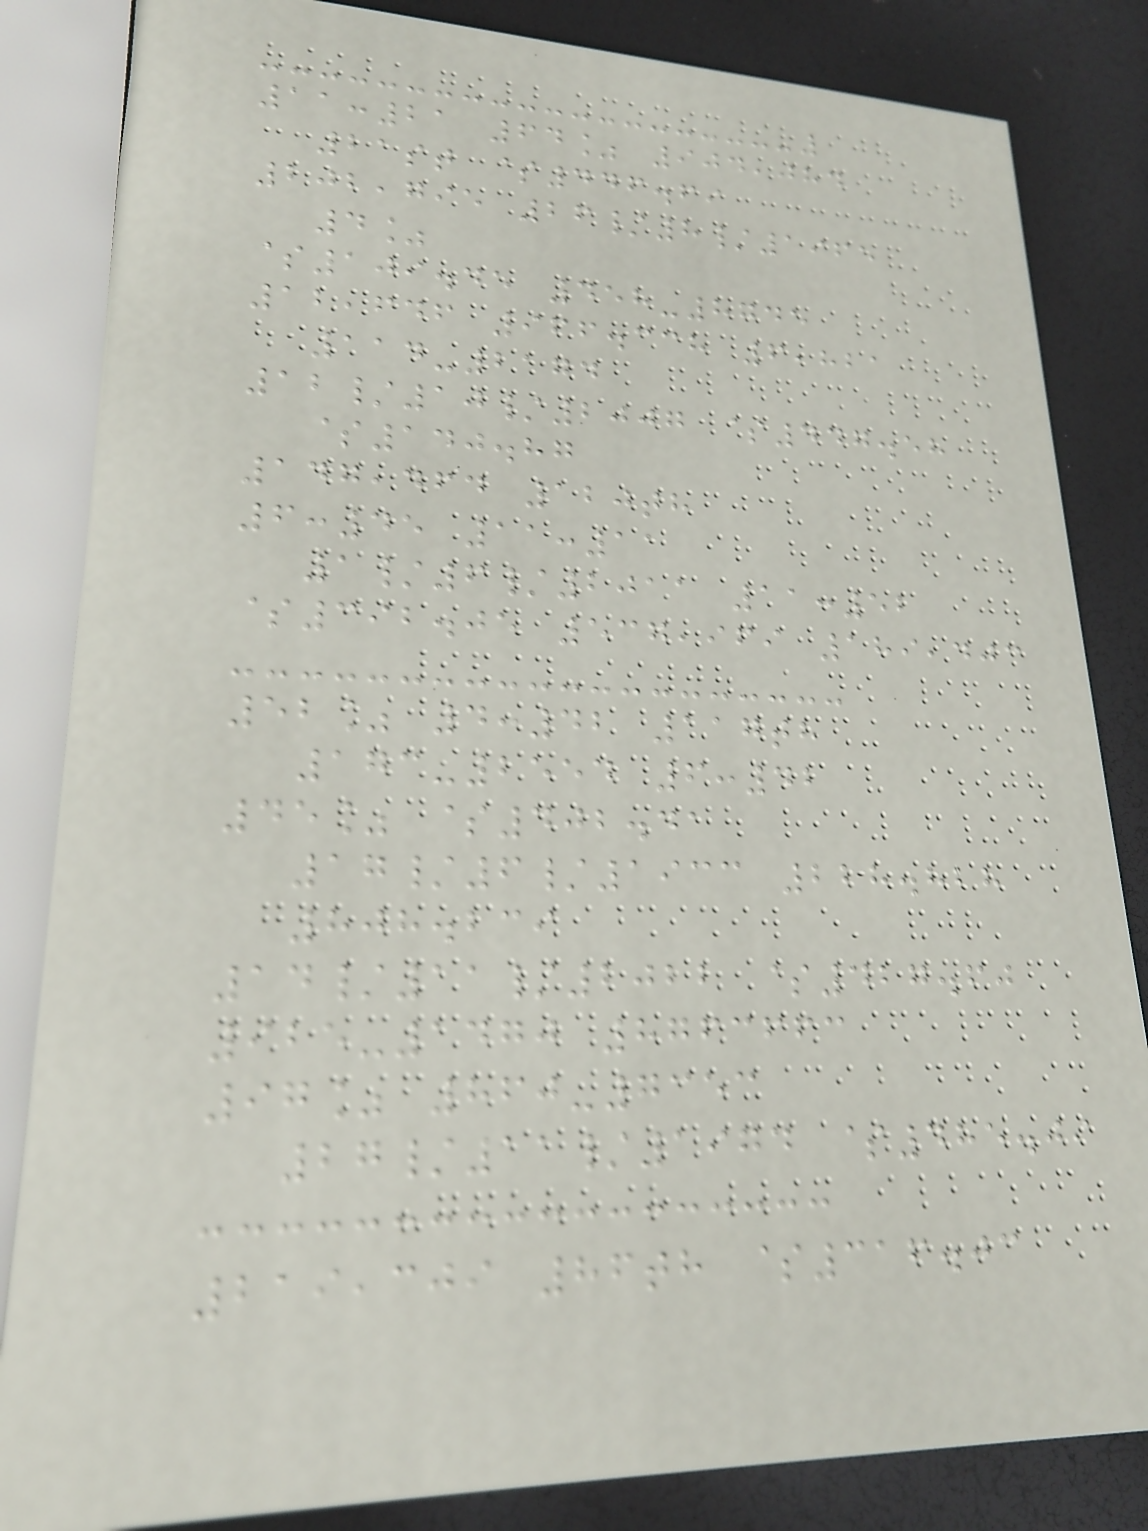11:21 64% 904,084
21st $446.69
202,795 26/8/1965
4%
$109.45 458-8745
12,646 966.338 6,821
114-2174
12/10/2007 $447.58
$140.87
147,464 120th
6:45 11:11
1/6/2011 11:52
$392.05 537,969 189,403
52% 4:42 117th
173-2554 6:42
45% $402.41
17/6/1933 228.828
808.239
14/11/2022 $427.60
925-1470 8763663
97% 860-7353
27/11/1974 $485.09
219,309 86th $316.03
